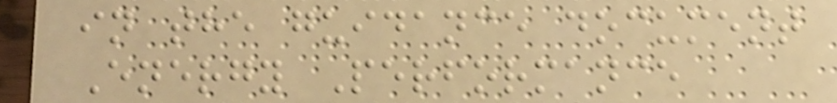in the guidance document
Energy Performance
